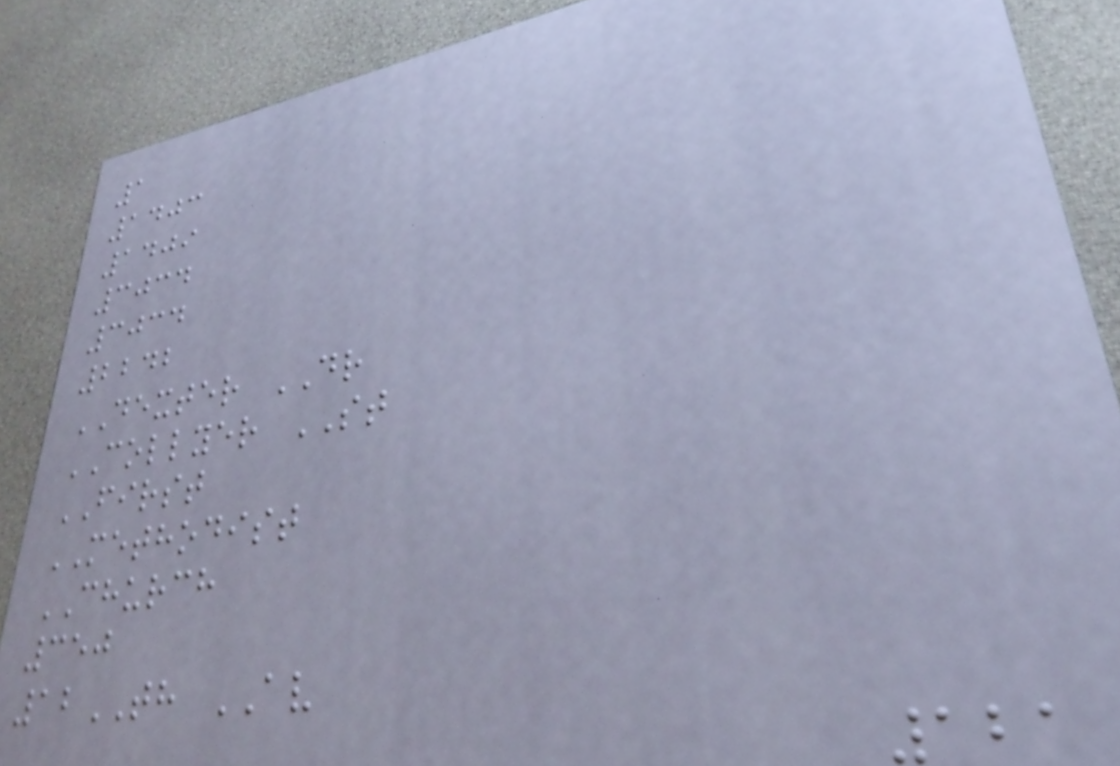1
1403
1409
3034
3034
2242
DEXTER DR
COLLYER ST
FIRST
METHODIST
CHURCH
350
12TH AV
121
